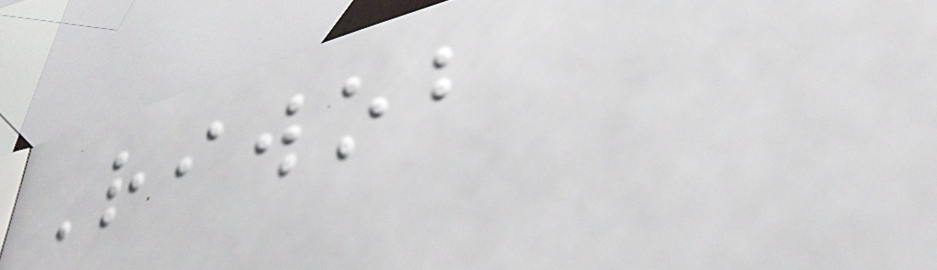Riwob
